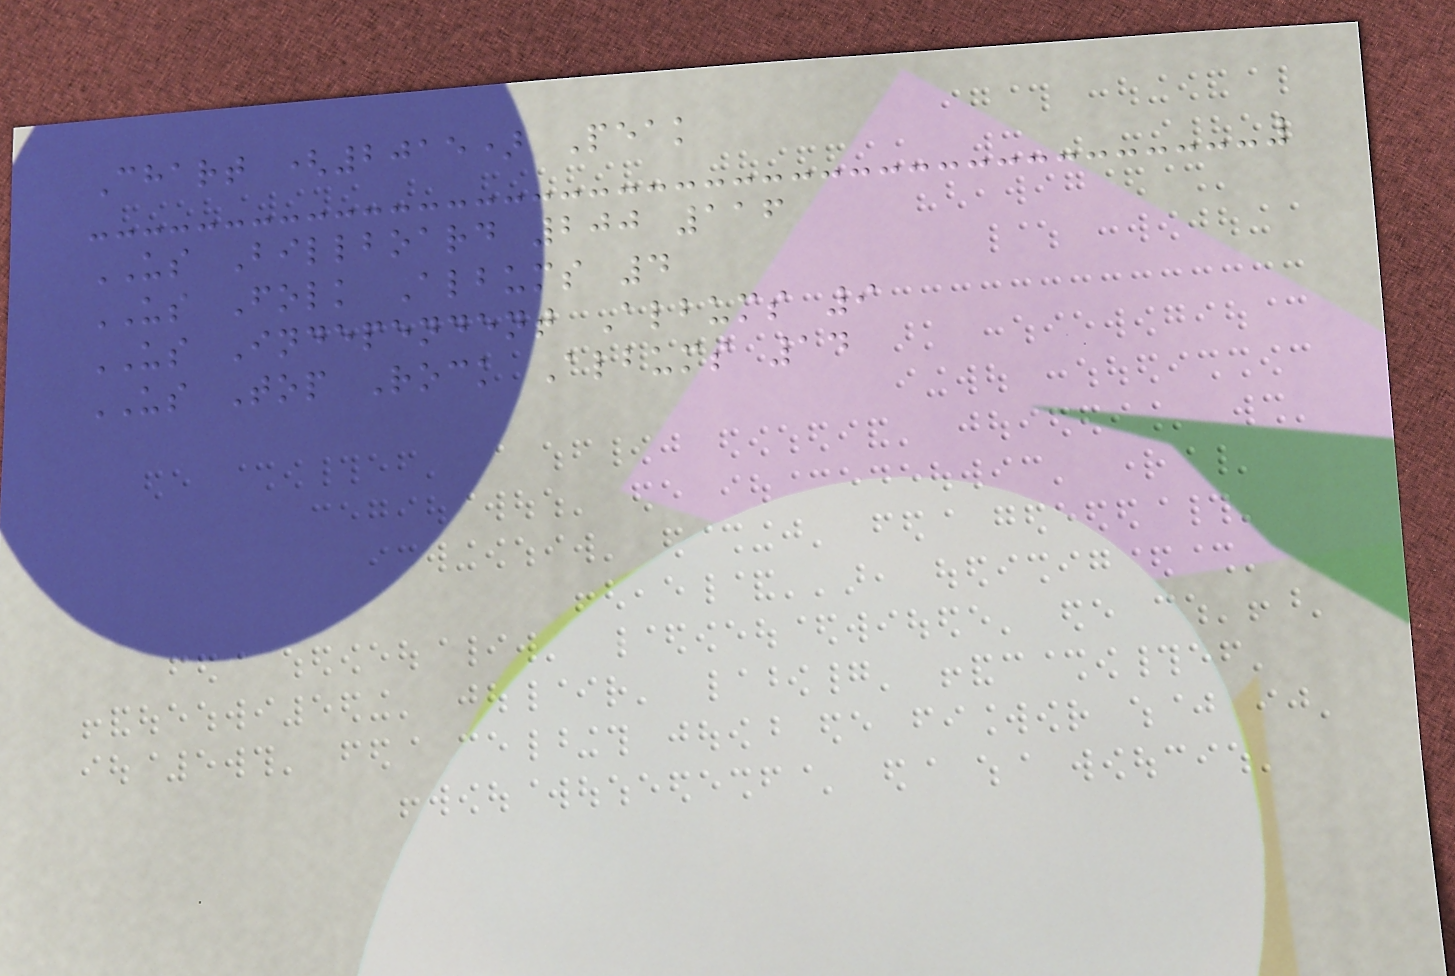Chart (2015) Peak
US Billboard 200 116
US Folk Albums 4
US Independent Albums 9
US Top Rock Albums 14
